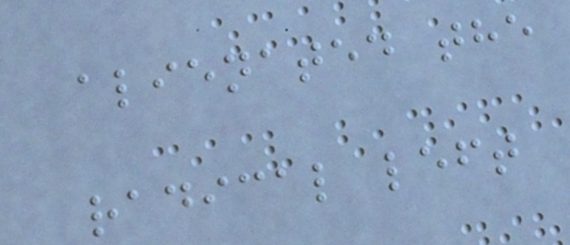alienated the
radical left
